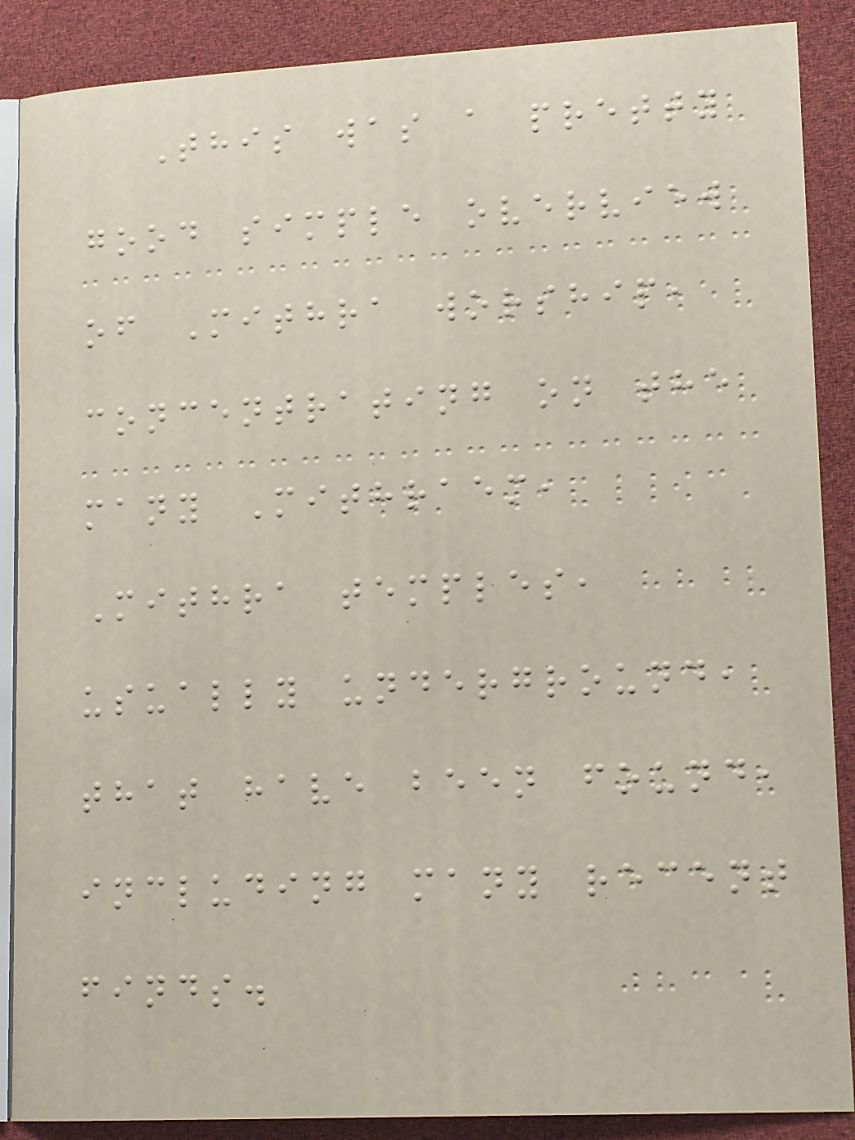This was a pretty
good simple overview
of Mithra worship,
concentrating on the
many Mithraem,
Mithra temples,
usually underground,
that have been found,
including many recent
finds.
